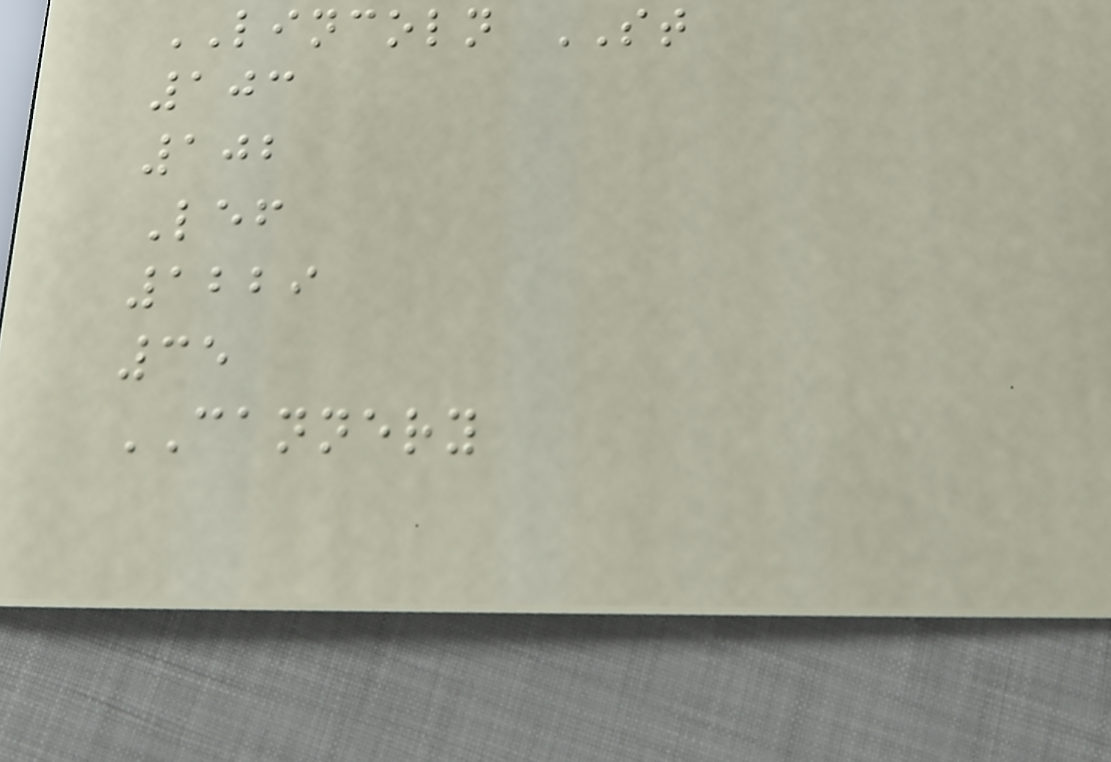LINCOLN ST
103
102
Lef
1229
35
CANNERY
